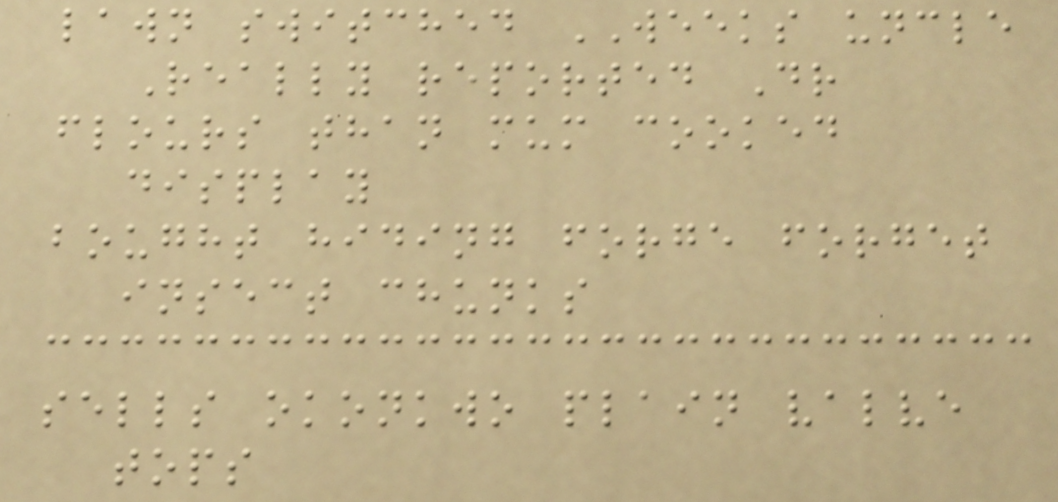lawn switched WEEKS uncle
Really reported Dr
flours than mum cooked
display
bought hiding forge forget
insect chunks
sells okonkwo plain valve
tops
